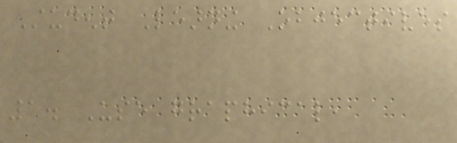Student Learning Objectives
1. Use graphical,
